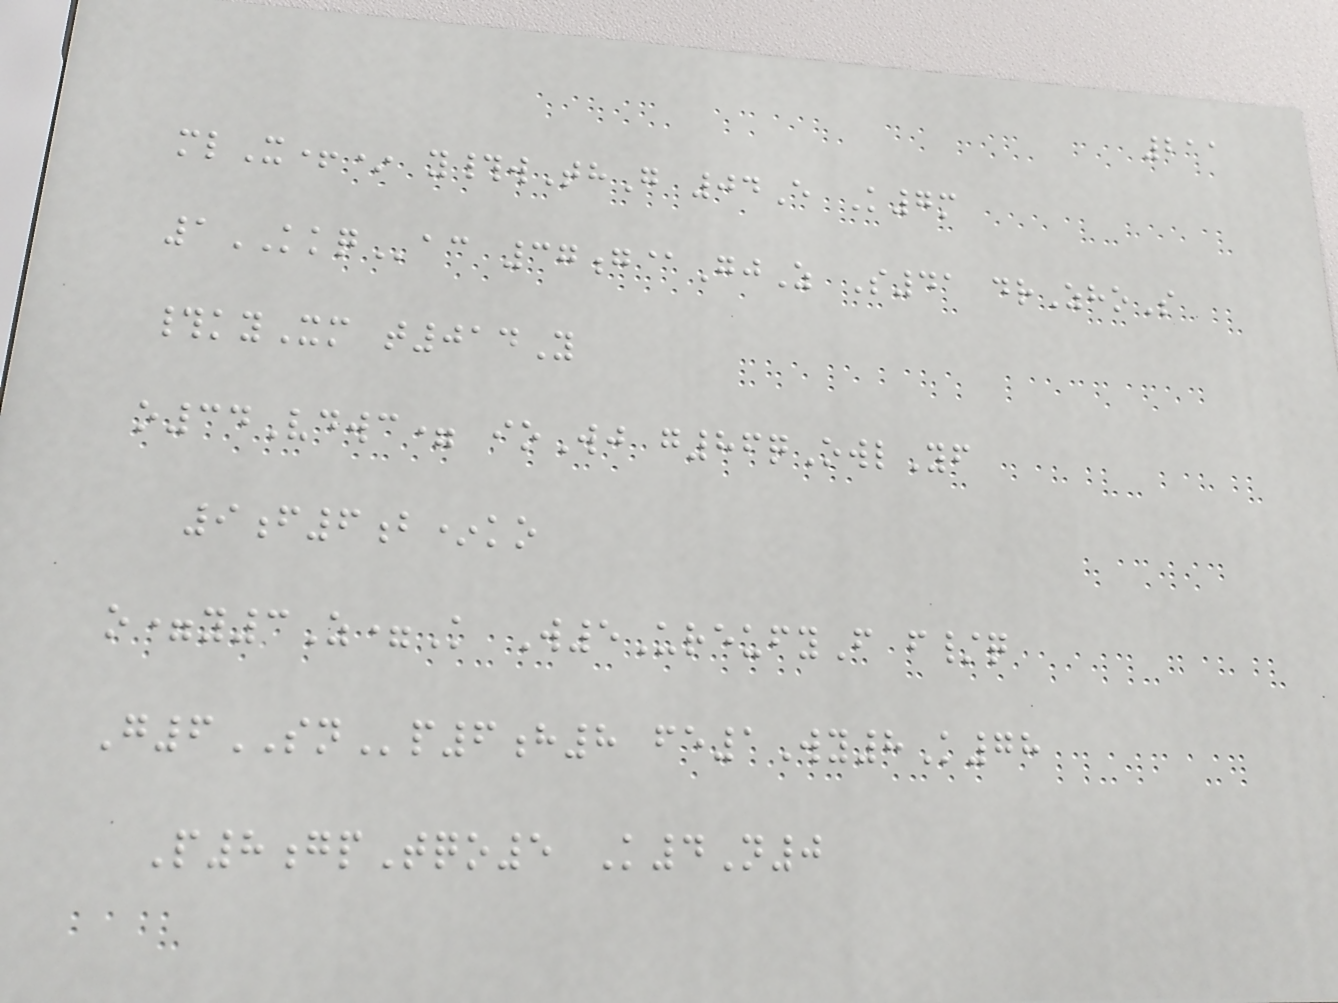211
mlX+* y#wThG 04E K7m
1KKQac 37g@GjZ S41 drZhoS
#kyXm t014Y
o34Vdwc= ioWj g86qOwlYf
9f6b*ko
o=y3Z=K W5UreufyF f/q
G6SNp6h8 fe1Wy8K78
P8gpTqo5 K4N0
